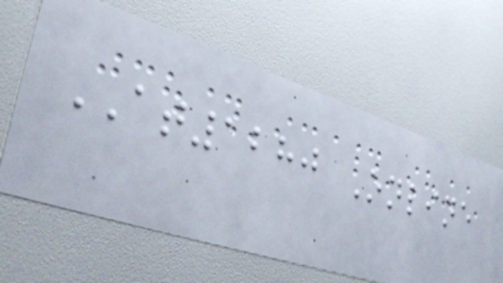AT1280 Online
